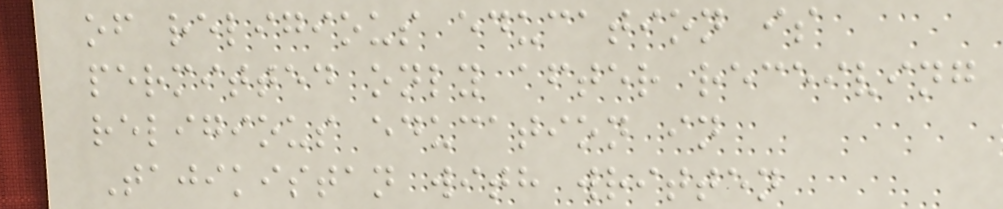of religious education is
permitted only after receiving
religious education in
Tajikistan with written
